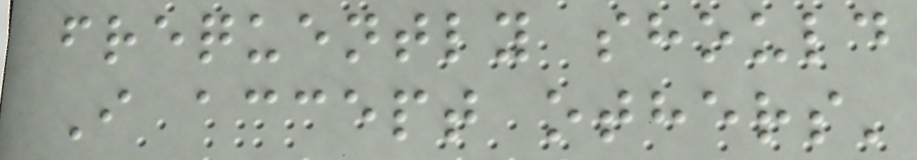frequently should
I accept others'
